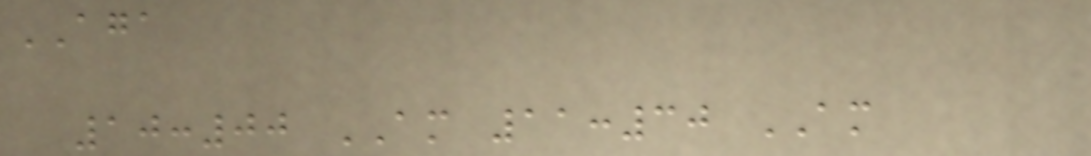AGA
10:00 AM 11:30 AM
